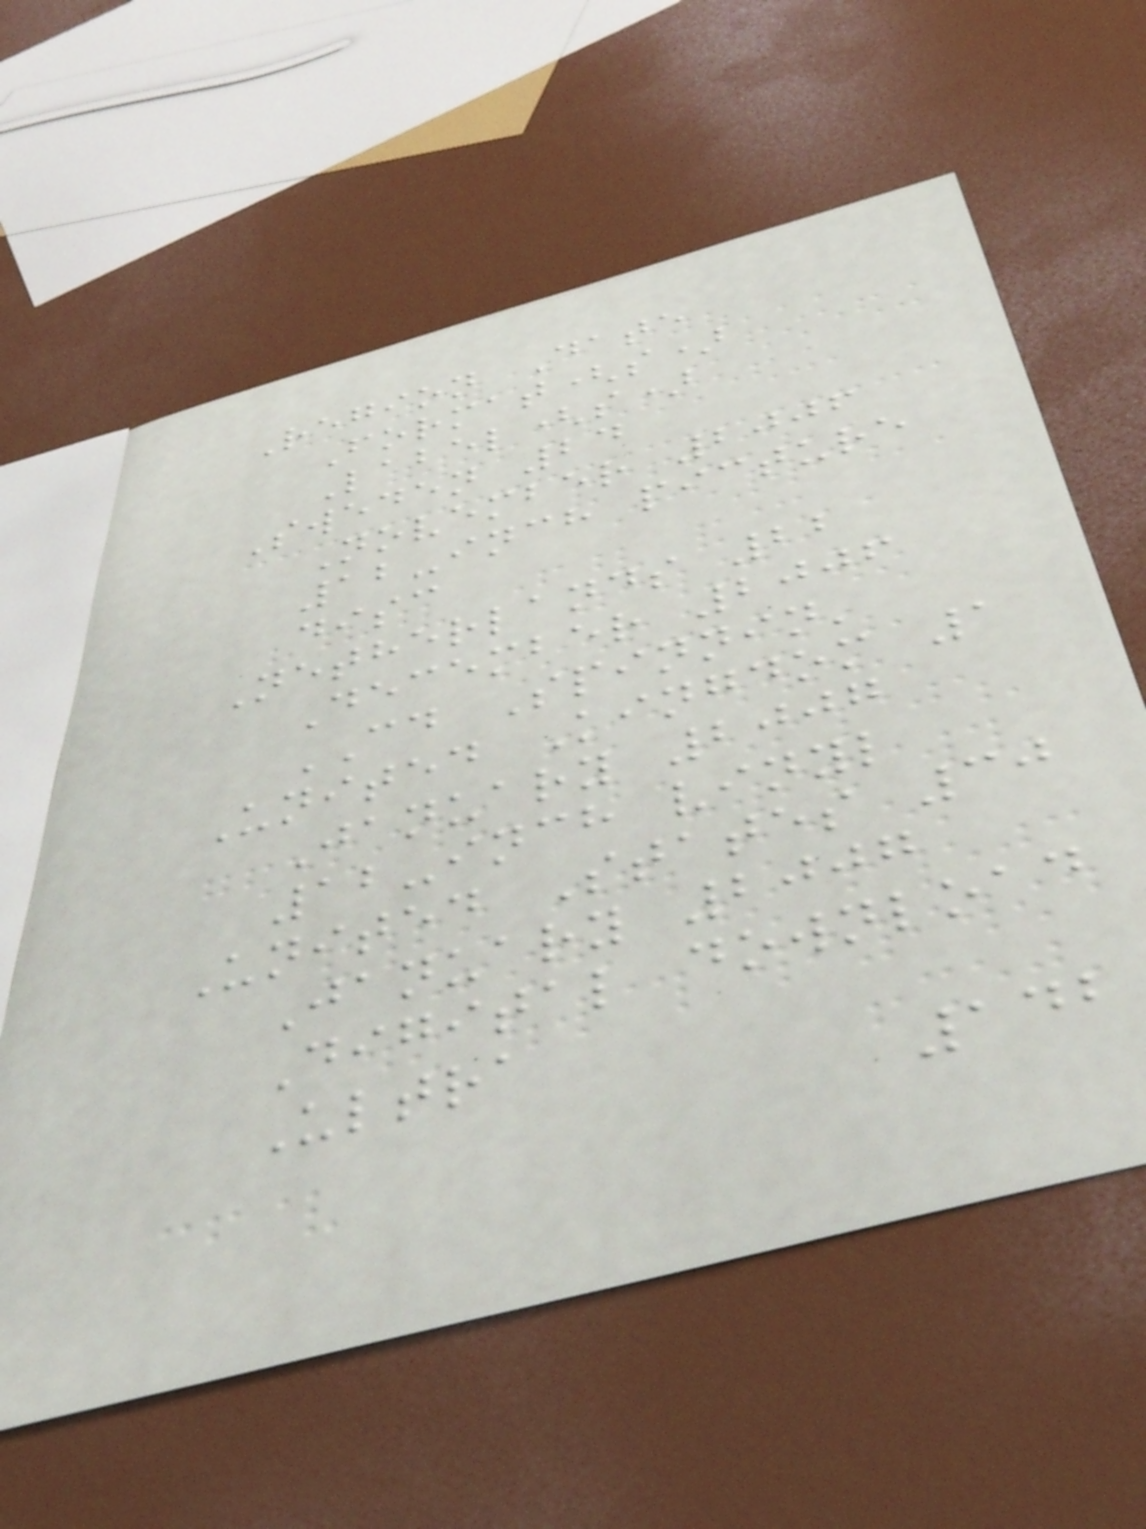Region Date
Format(s)
Label(s)
Sweden 24
November 2006
12-inch picture
disc
Netherlands 22
December 2006
CD Spinnin'
United Kingdom 1
January 2007
12-inch vinyl
United States 30
January 2007
Digital download
Ultra
142
